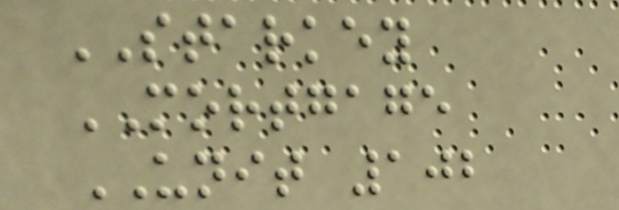STARKEY
MORTGAGE
UNIT 102
